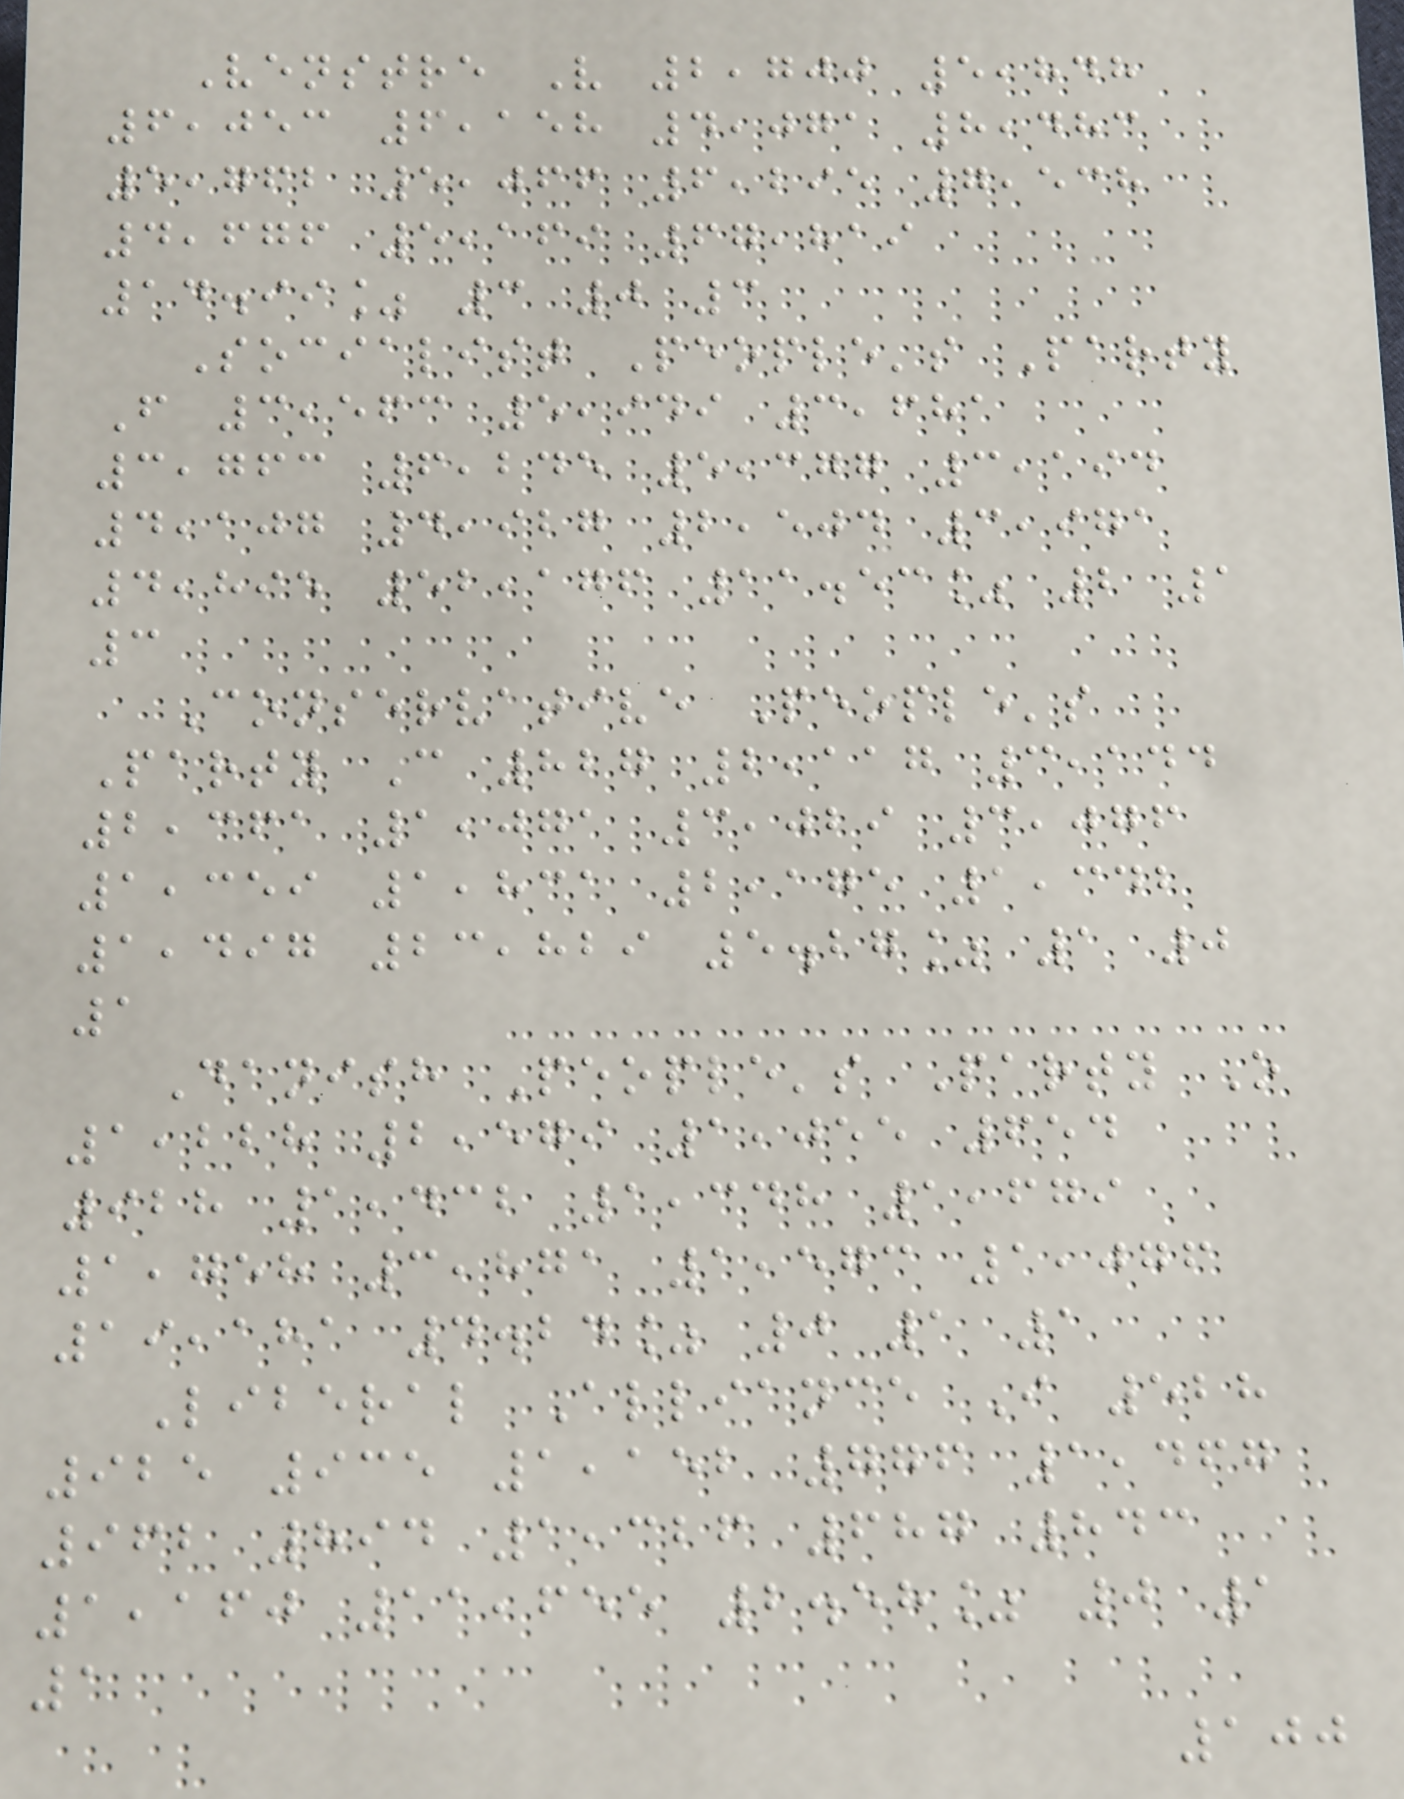Venstre V 2,700 5,848
6,053 6,158 4,071 8,483
5,762 5,066 6,295 7,538
4,676 5,169 67,819
14.99% 3 0 3
Socialist People's Party
F 3,563 5,949 3,681
3,763 6,245 5,377 3,194
4,107 4,927 2,504 3,971
4,895 52,176 11.53% 2 1
3
Conservative People's
Party C 827 2,117 3,144
2,361 1,071 3,029 3,076
1,359 1,831 2,175 1,342
1,497 23,829 5.27% 1 0
1
Danish People's Party O
1,228 2,579 1,055 654
928 1,432 1,348 1,679
1,758 3,871 1,573 1,076
19,181 4.24% 0 1 1
Liberal Alliance I 528
925 935 1,152 776 1,467
962 894 1,326 687 843
1,160 11,655 2.58% 0 1
1
100
